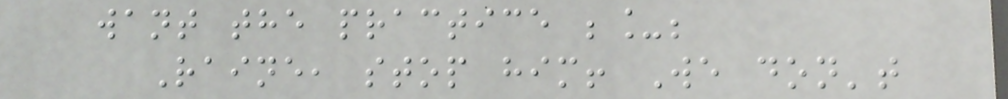want the practice ;_;
Raine, stop him! We don't
